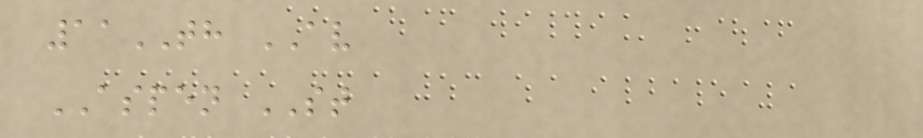11TH AV
ASPEN ST
